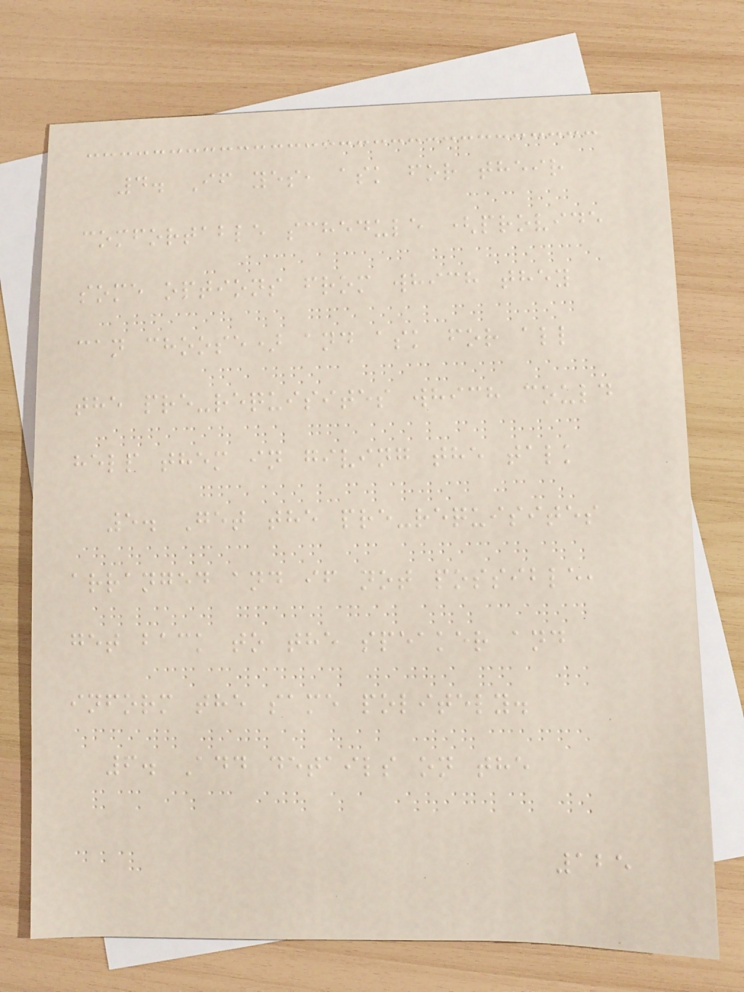4. If yes, ask for their
comfortable schedule (provide
some options from which they
can choose) and ask for all
the pre-requisites which could
help them in giving the talk
5. Get the pre-requisites
arranged and if not possible,
get back to the speaker and
inform the same politely.
6. Add details on the
125
